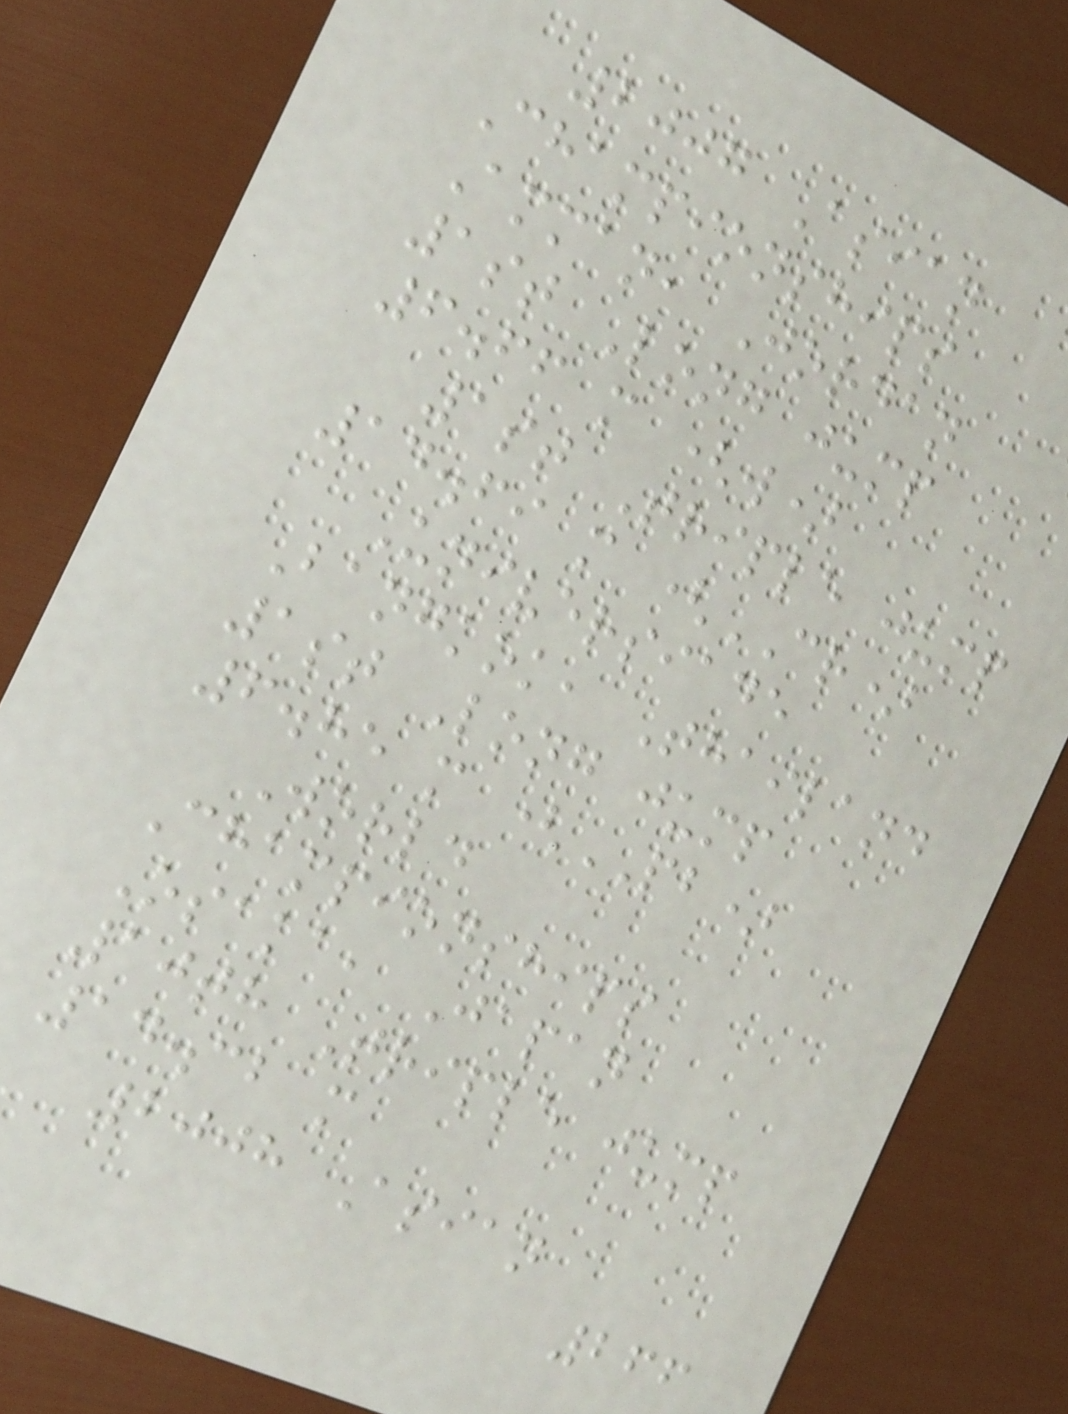2007 Asian
Championships
Amman, Jordan
1st Long jump
6.66 m (w)
1st Triple jump
14.69 m (CR)
Universiade
Bangkok, Thailand
1st Long jump
6.85 m (PB)
World
Championships
Osaka, Japan
10th Triple jump
14.32 m
2008 Asian
266
